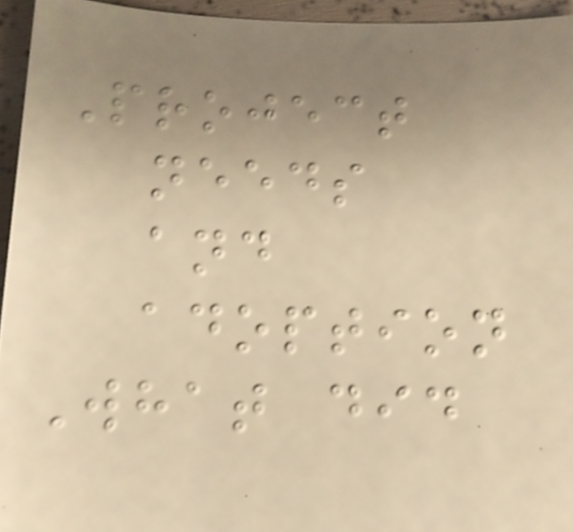Project
needs
and
adoption
What did
